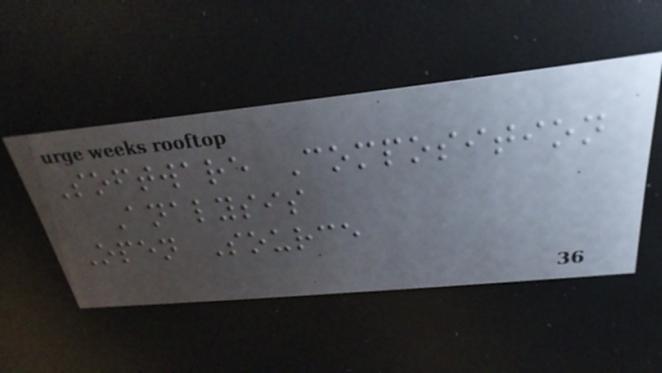Software Composition
Analysis
Open Source
